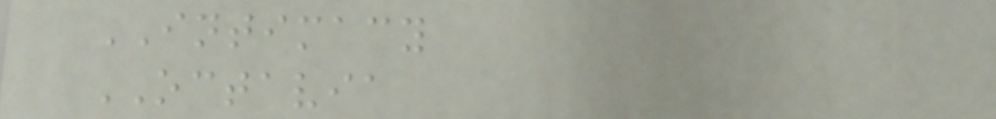INTIMACY
OCTAVIA
